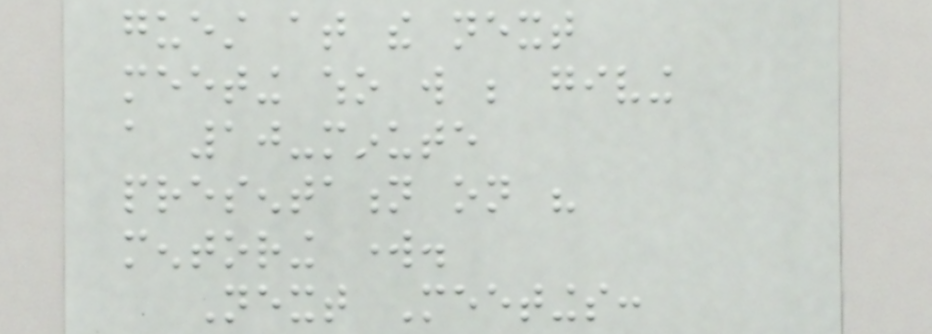guest at the next
meeting who will be giving
a 10-minute
presentation on his
mentoring work.
Next Meetings:
